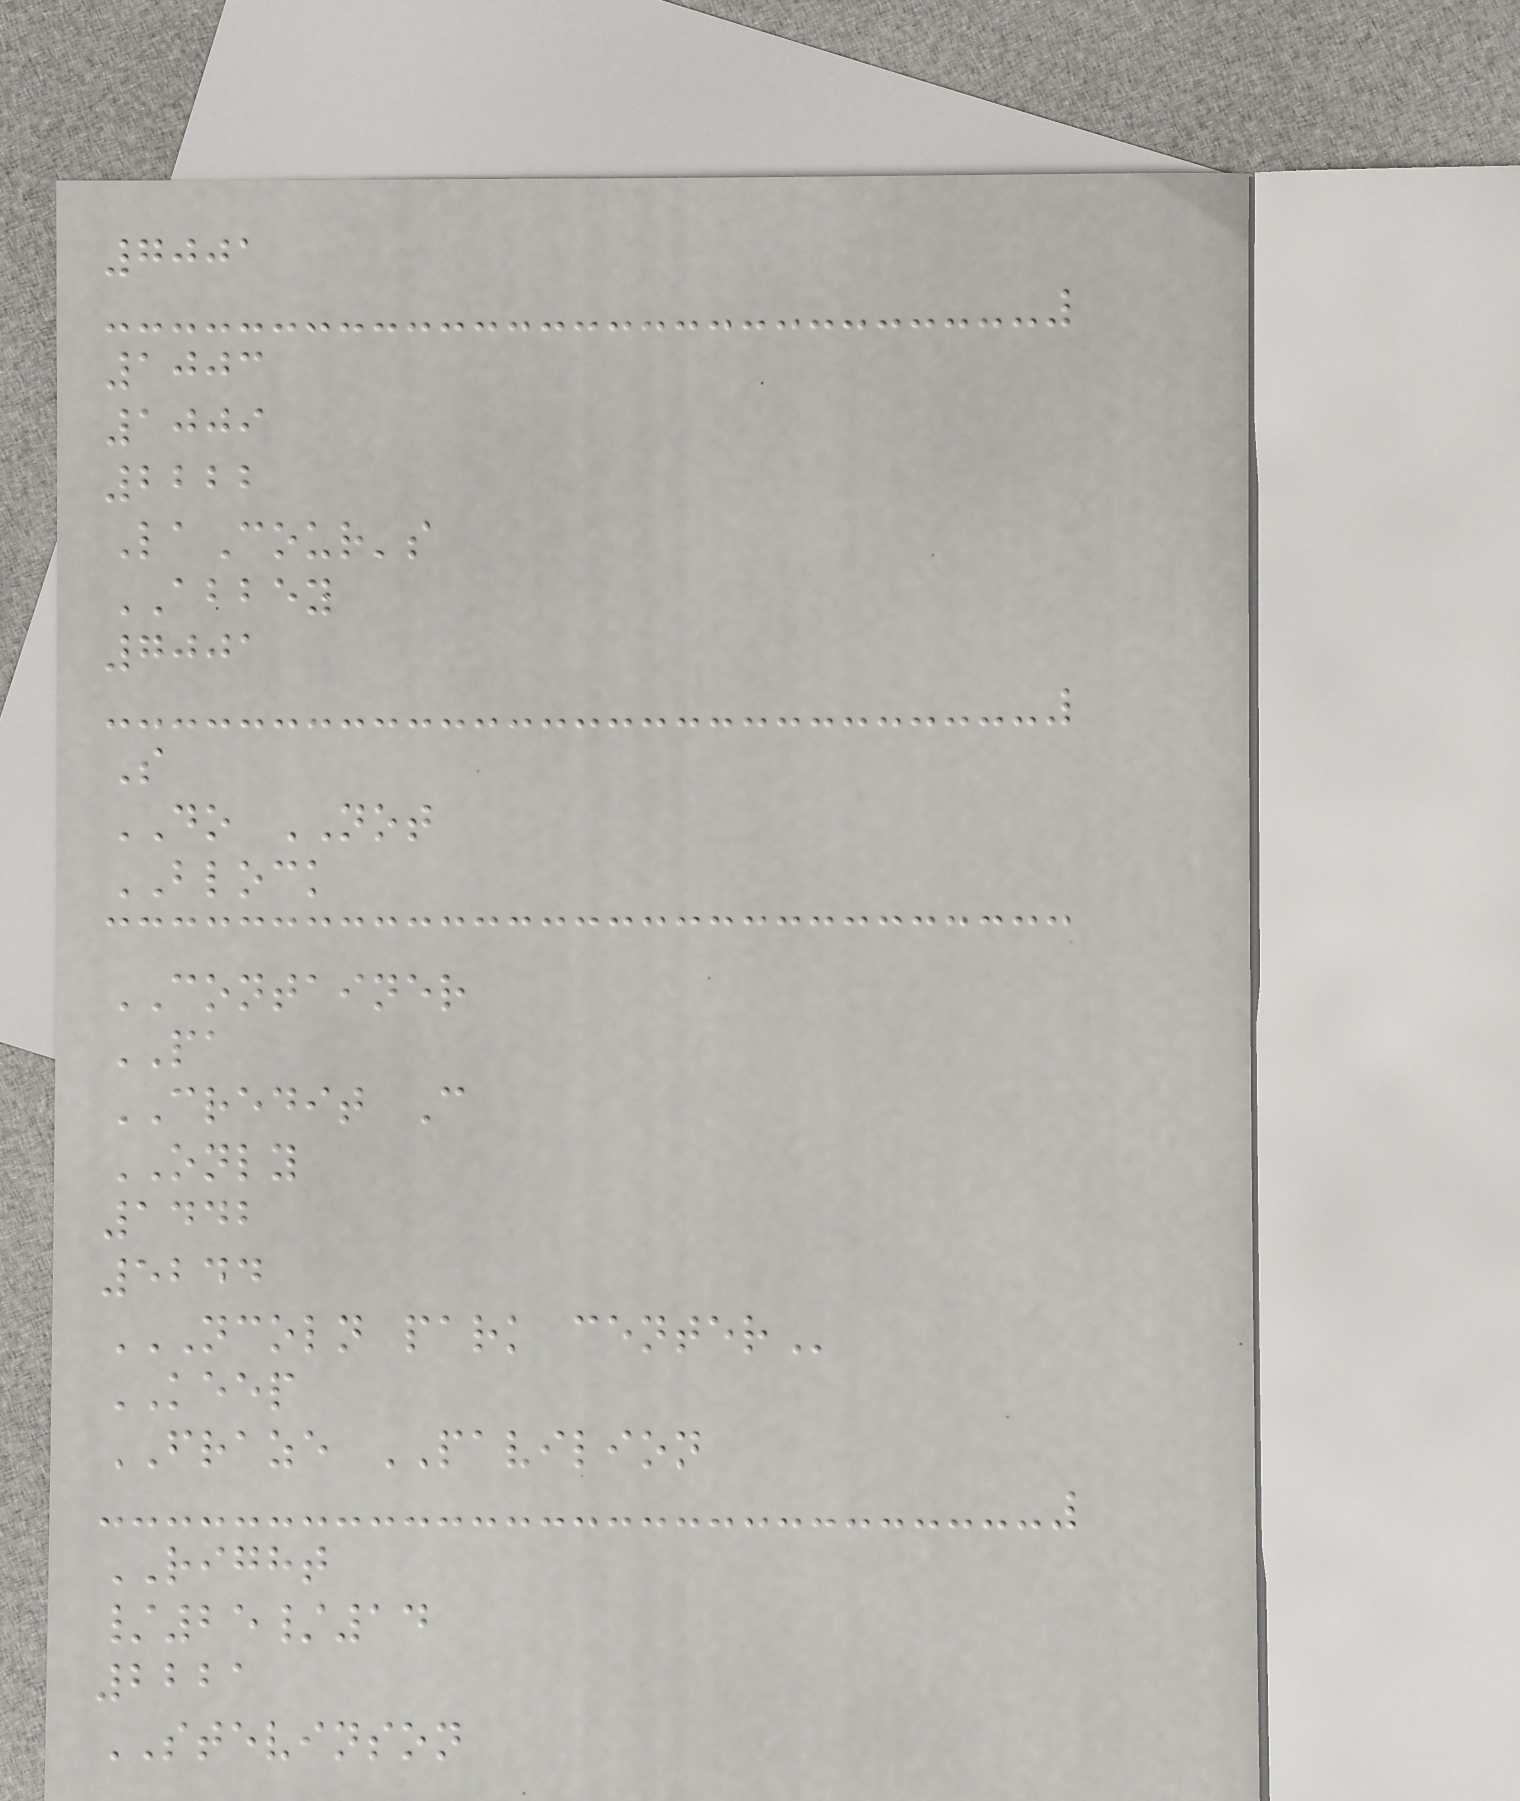7001
1003
1009
2222
LaCour's
ABBEY
7001
S
DO NOT
BLOCK
CONTAINER
PA
CREDIT C
ONLY
1442
5244
NCOLN PARK CENTER
KEEP
FRAZE PAVILION
RIGHT
/25/14
2221
STEVINSON
